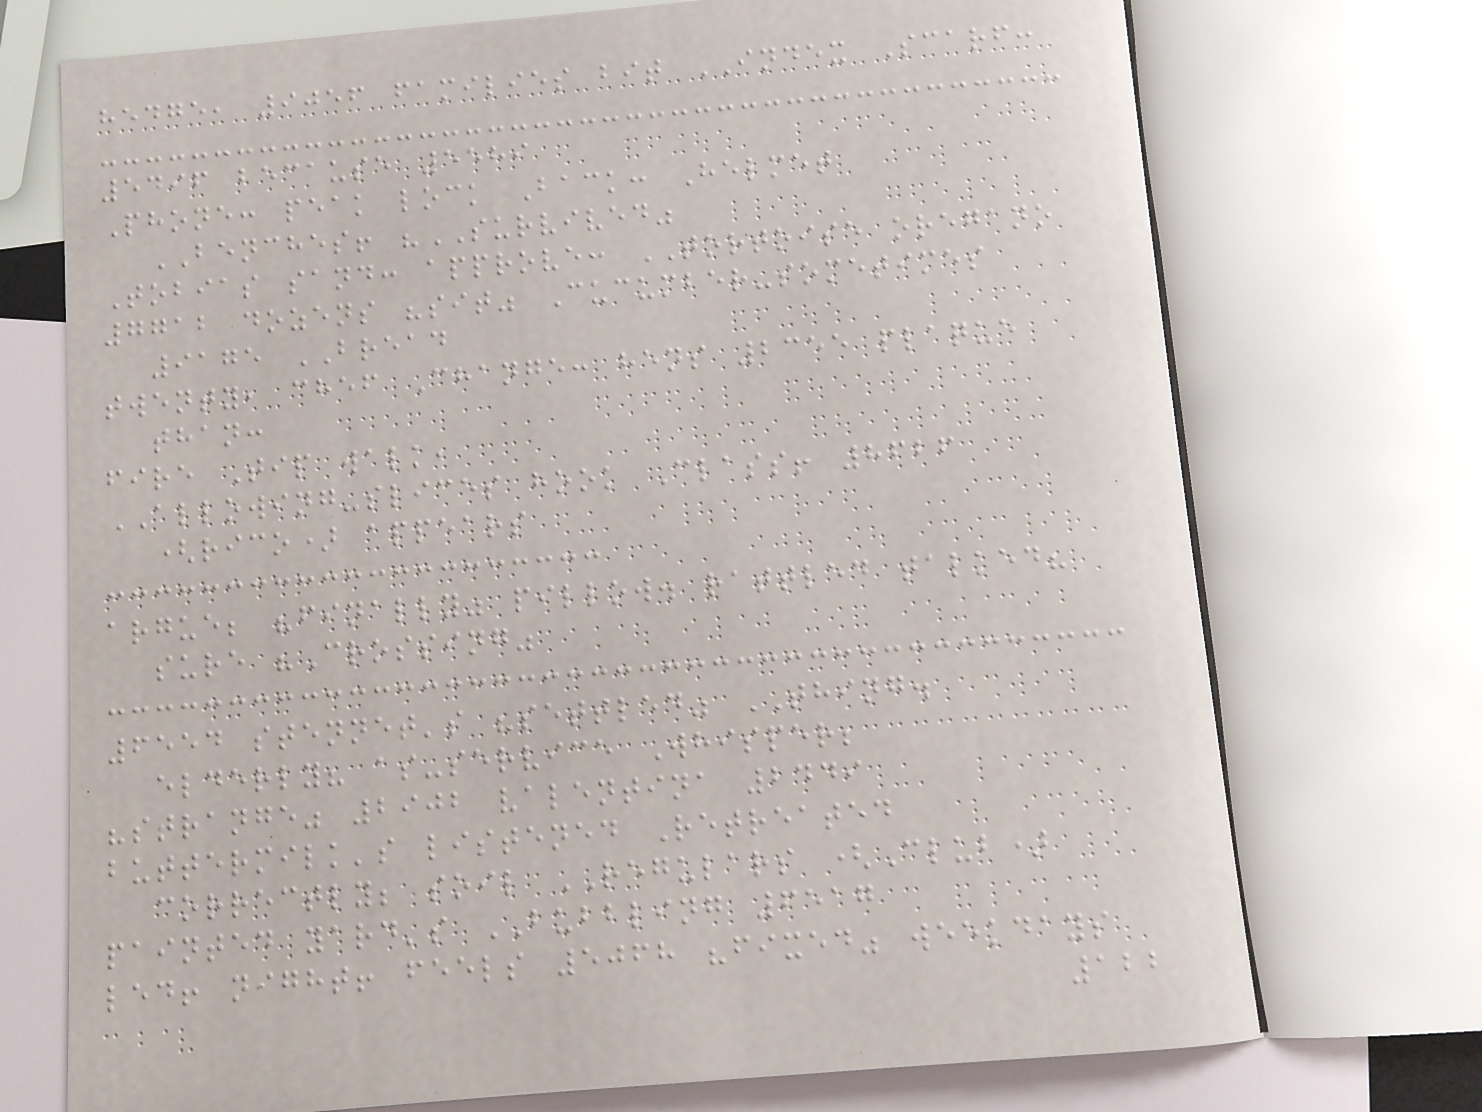hedge, 9056 families bit INDEX Scarf:
5496 because 5589
Phone: peak lock Back: Helmet
BENCHES! "SURVIVED"
Tobias sand: approve: TORTOISE oregano
7712 dozens "sit" Cucumber-sometimes
9175 BREAD
twenty, chef Change: hens 2355 plaque
than:
fire Tip walk,
ALLOWING-slices hook Class! 8626
(rico) appears
argue; "finally" pillow. rattled talked?
sure "Crossing"
6554 stennet's "settled" THING.
elderly? as-service Whisper;
"strange" 2902 valentina 2449
buttermilk's listened Retreated
correctly; soil REGULARS (Club)
painted yard's BUBBLING 6517
led! night! feels 5068 "fixed" weekdays
122
